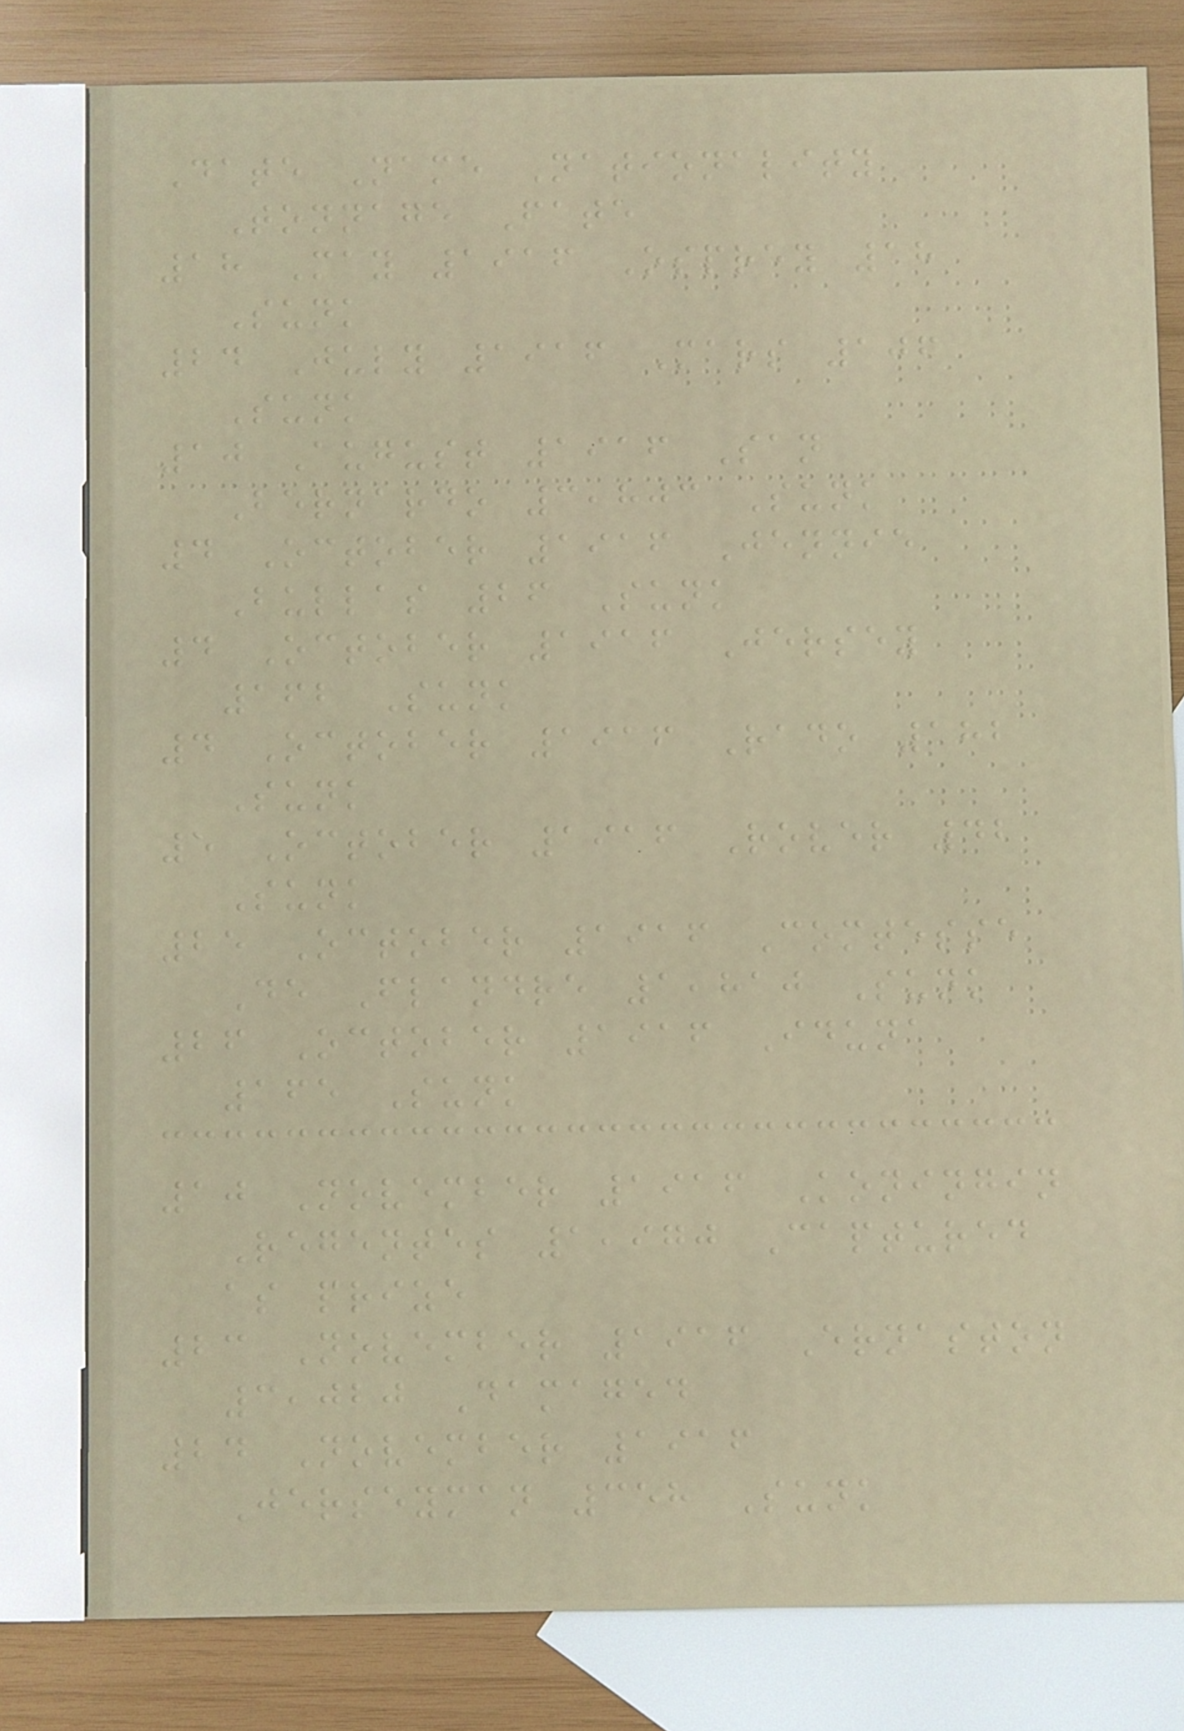Date Name Nationality
Tonnage Fate
18 May 1916 Osprey 18
Sunk
24 July 1916 Mars 106
Sunk
10 August 1916 San
Bernardo 3,803 Sunk
4 October 1916 Jennie
Bullas 26 Sunk
4 October 1916 Jersey
162 Sunk
4 October 1916 Rado 182
Sunk
5 October 1916 Rover 42
Sunk
25 October 1916 Comtesse
De Flandre 1,810 Sunk
26 October 1916 Iduna
165 Sunk
10 November 1916 Koningin
Regentes 1,970 Captured
as prize
23 November 1916 Ernaston
3,020 Damaged
24 November 1916
Jerseyman 358 Sunk
